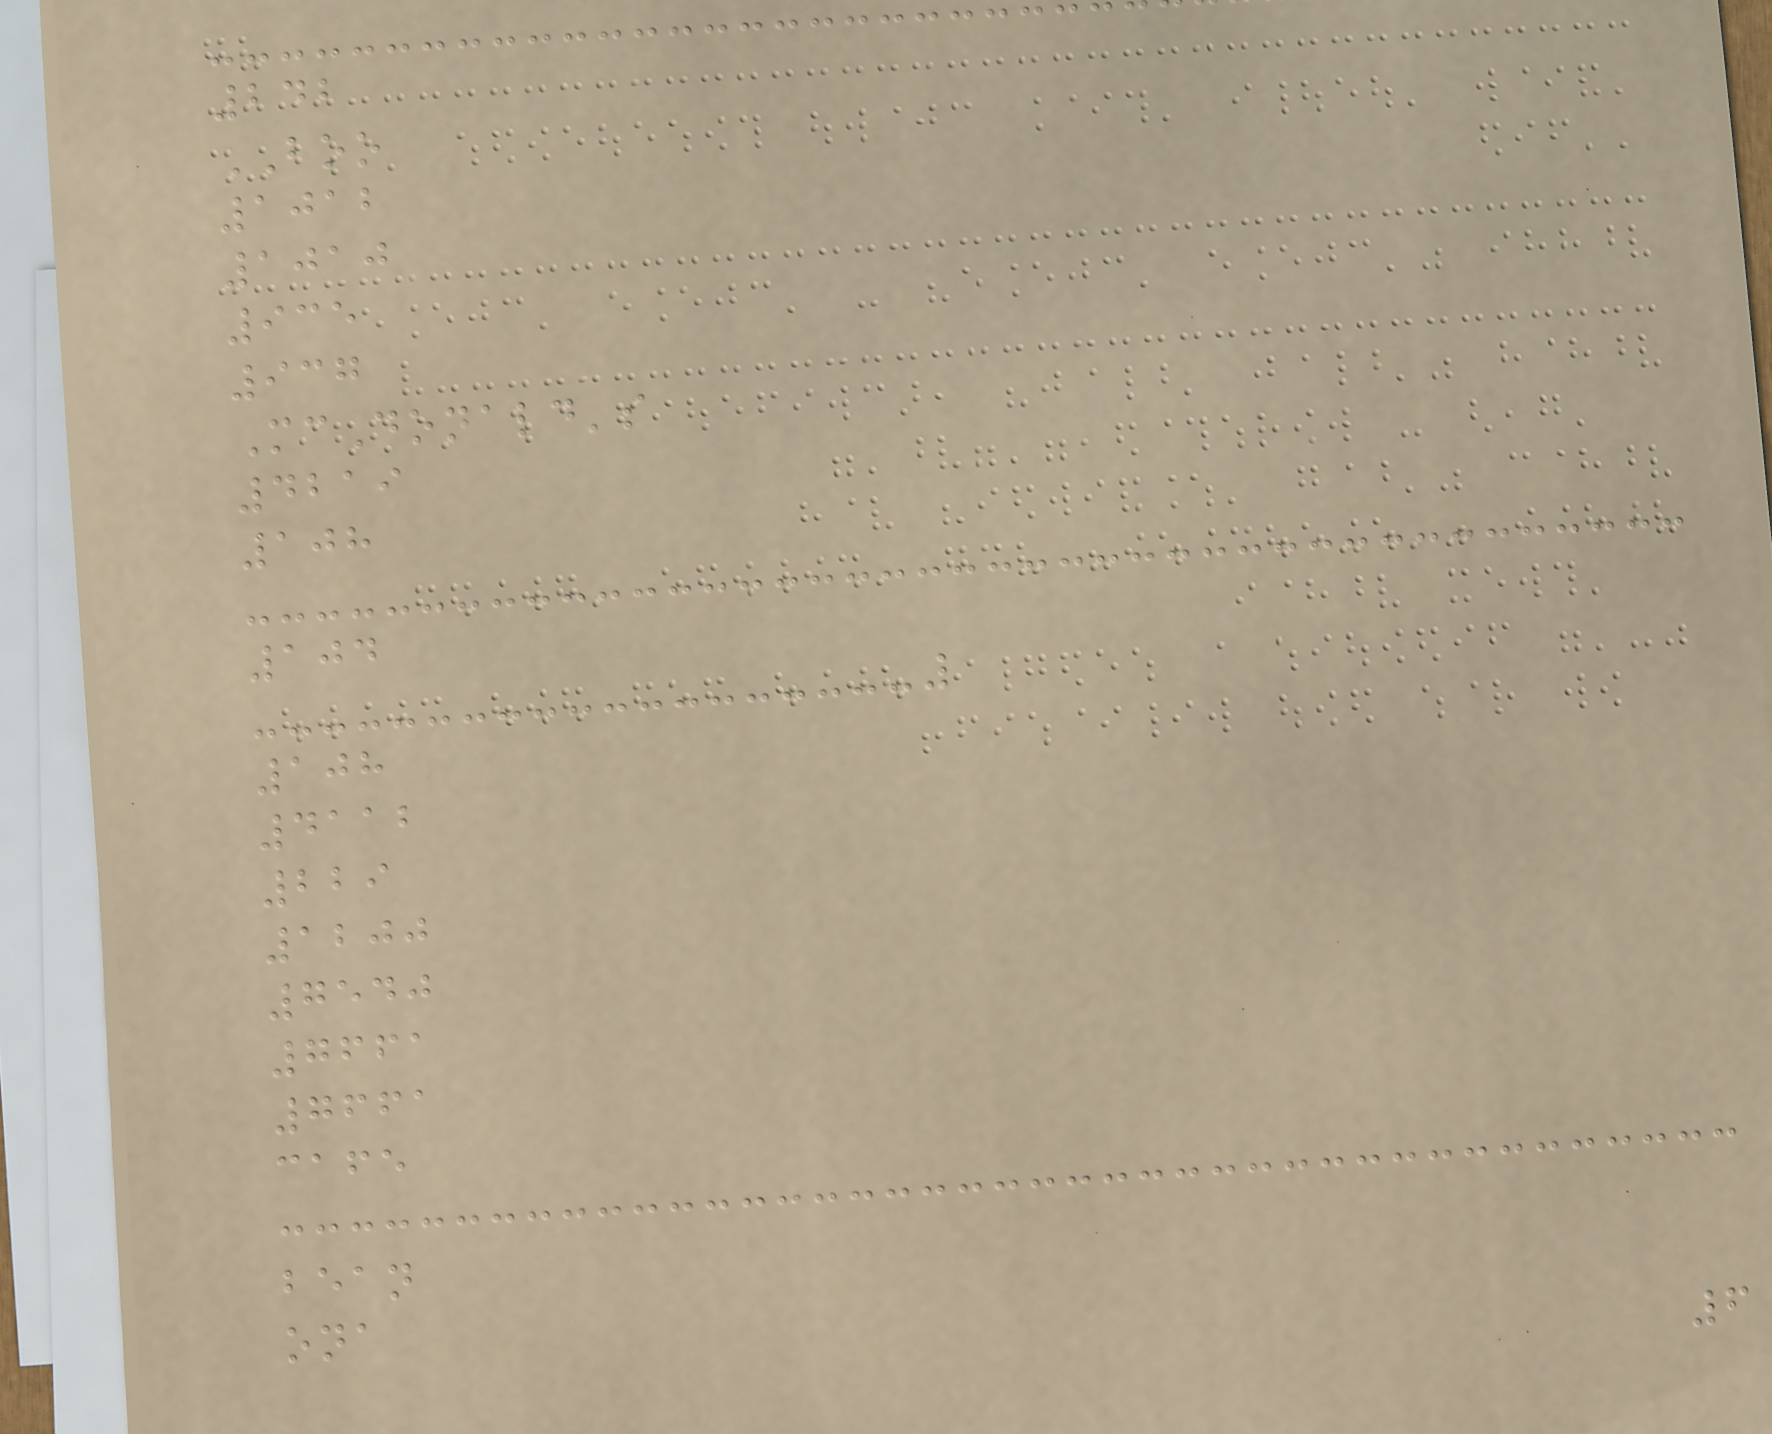242
BOO
1012
1010
935
937
McDonald's
4219
108
104
108
4112
229
1200
7540
7661
7661
cafe
bean
ona
6
